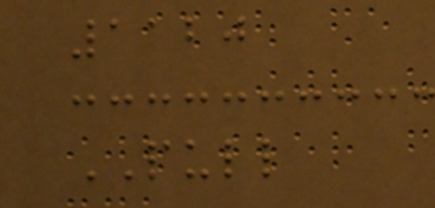1120
PULL
